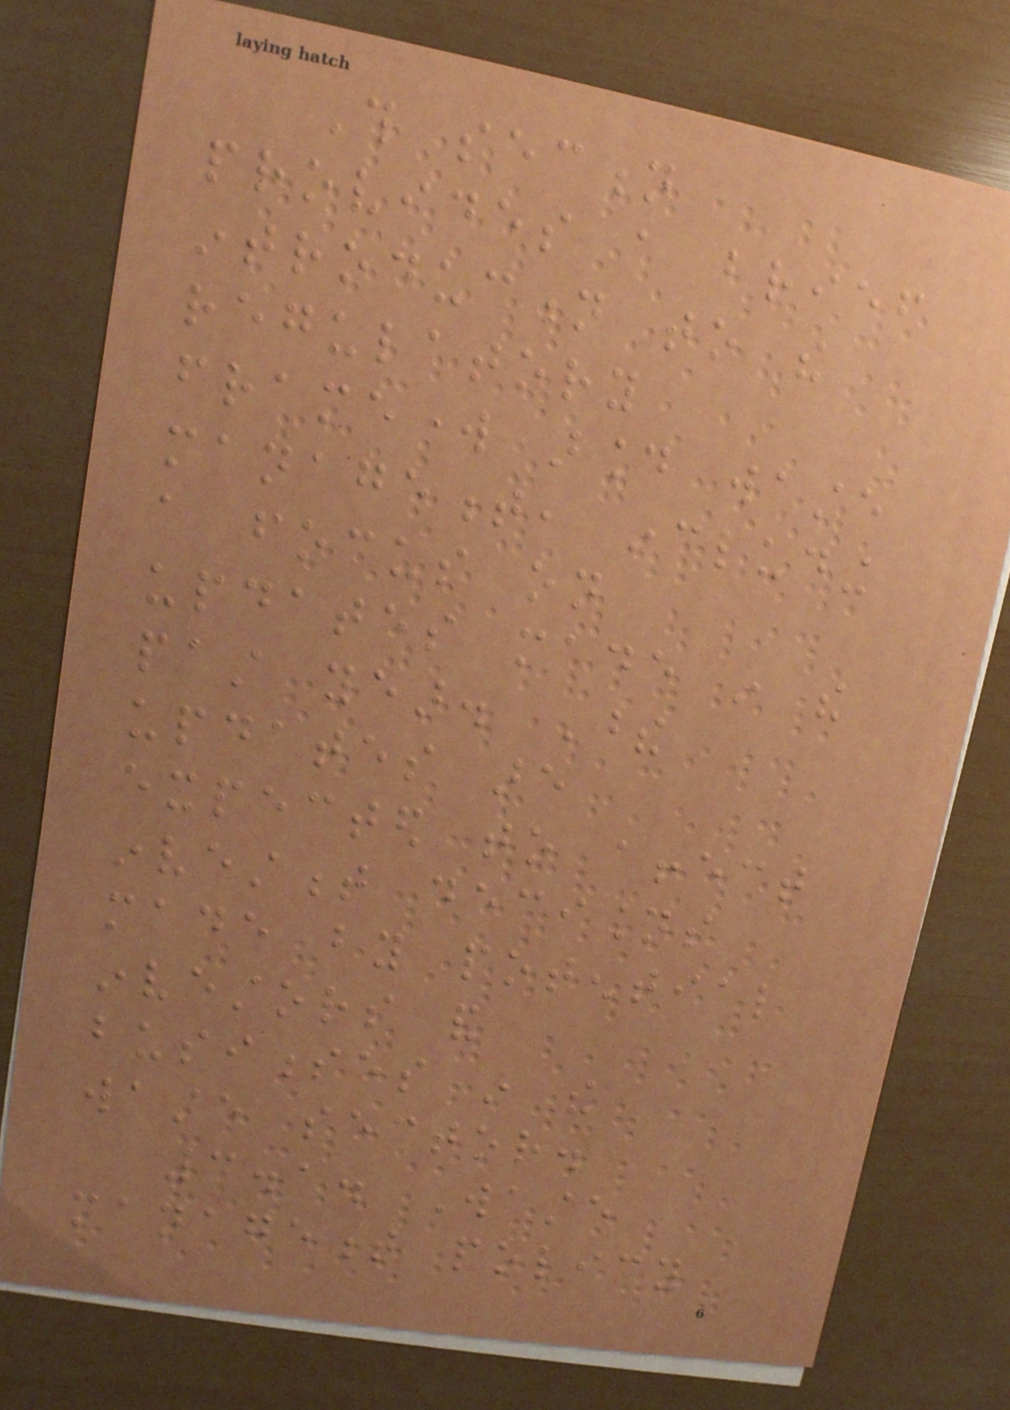This section
provides a brief
introduction to the
regulatory
framework around waste
management, including
a focus on
updates made in the
past year. These
updates are
expected to affect
investment decisions
made by potential
investors and
businesses in the
waste sector.
3.1. Waste
management policy
